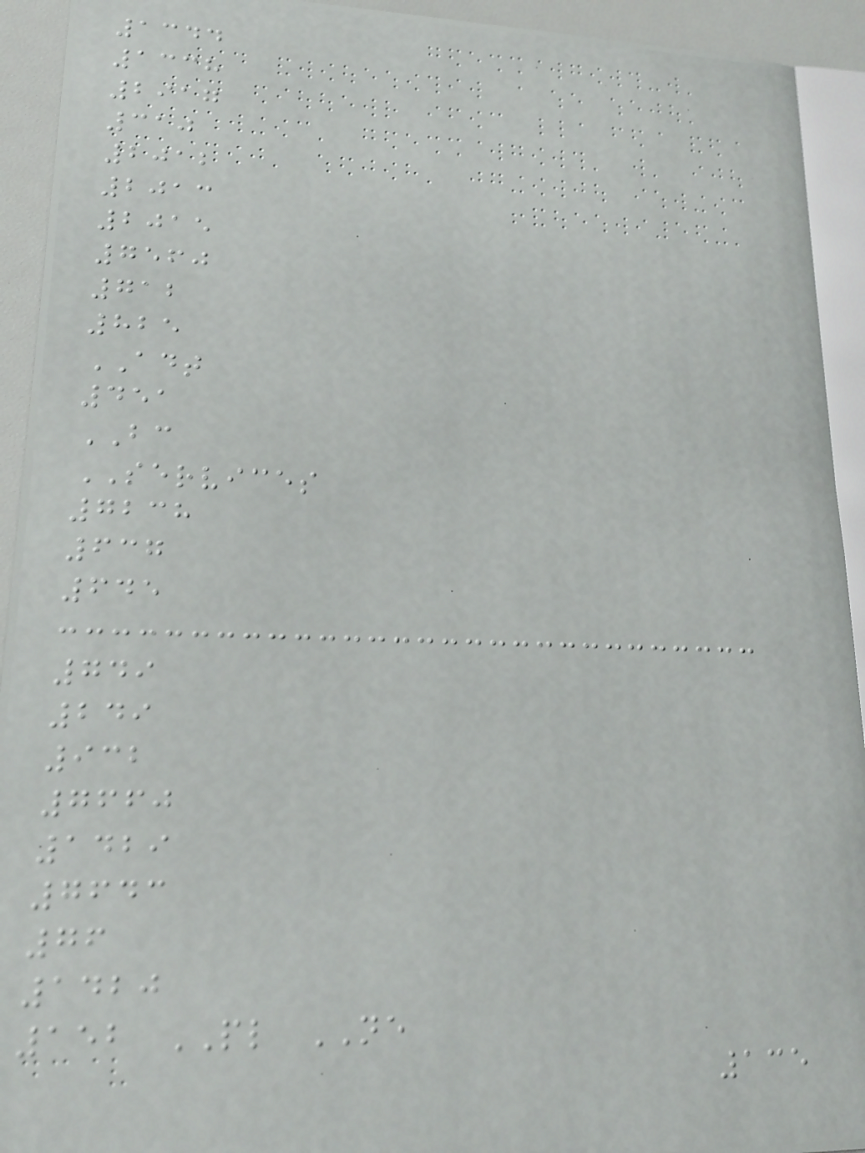1344
1338
2917
310
2012
2013
2015
7560
712
825
ADT
451
BC
SERVICES
7238
637
645
749
249
932
7660
1429
7643
76
1420
152 PL NE
135
